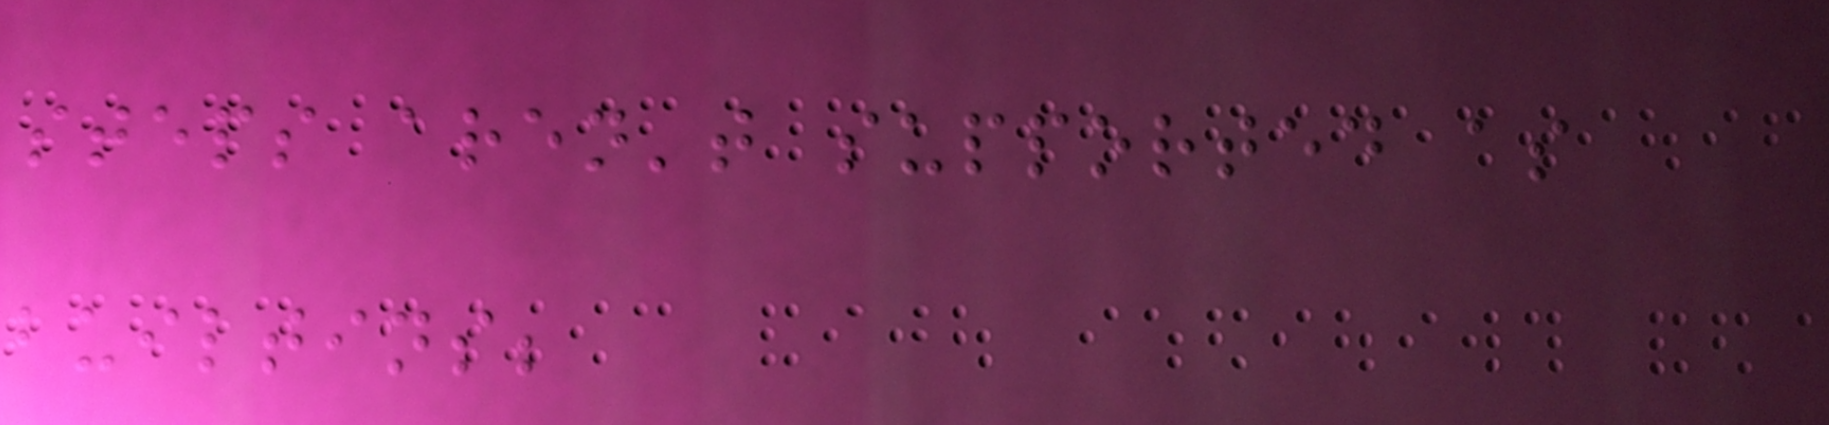steps aren't supported as
builtins;
